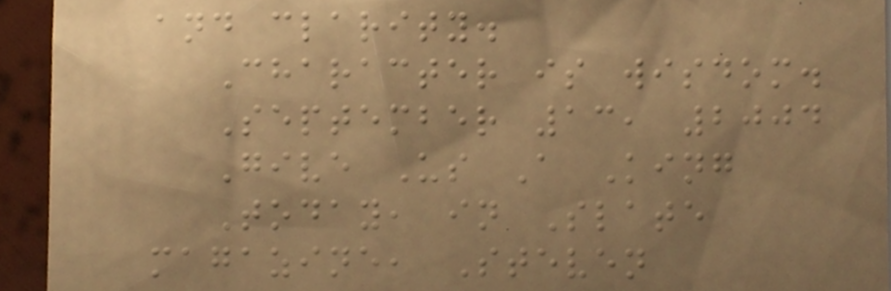and clarity.
Character is wisdom.
September 13, 2004
Give Us A King
Today, in Slate
magazine, Steven
